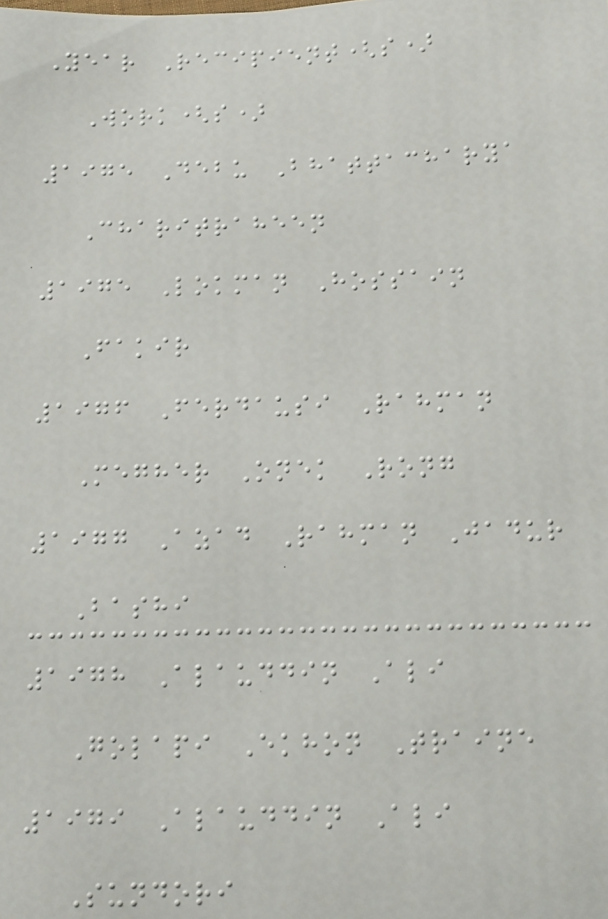Year Recipient(s)
Work(s)
1975 Debu Bhattacharya
Charitraheen
1975 Lokman Hossain
Fakir
1976 Ferdausi Rahman
Megher Onek Rong
1977 Azad Rahman Jadur
Bashi
1978 Alauddin Ali
Golapi Ekhon Traine
1979 Alauddin Ali
Sundori
